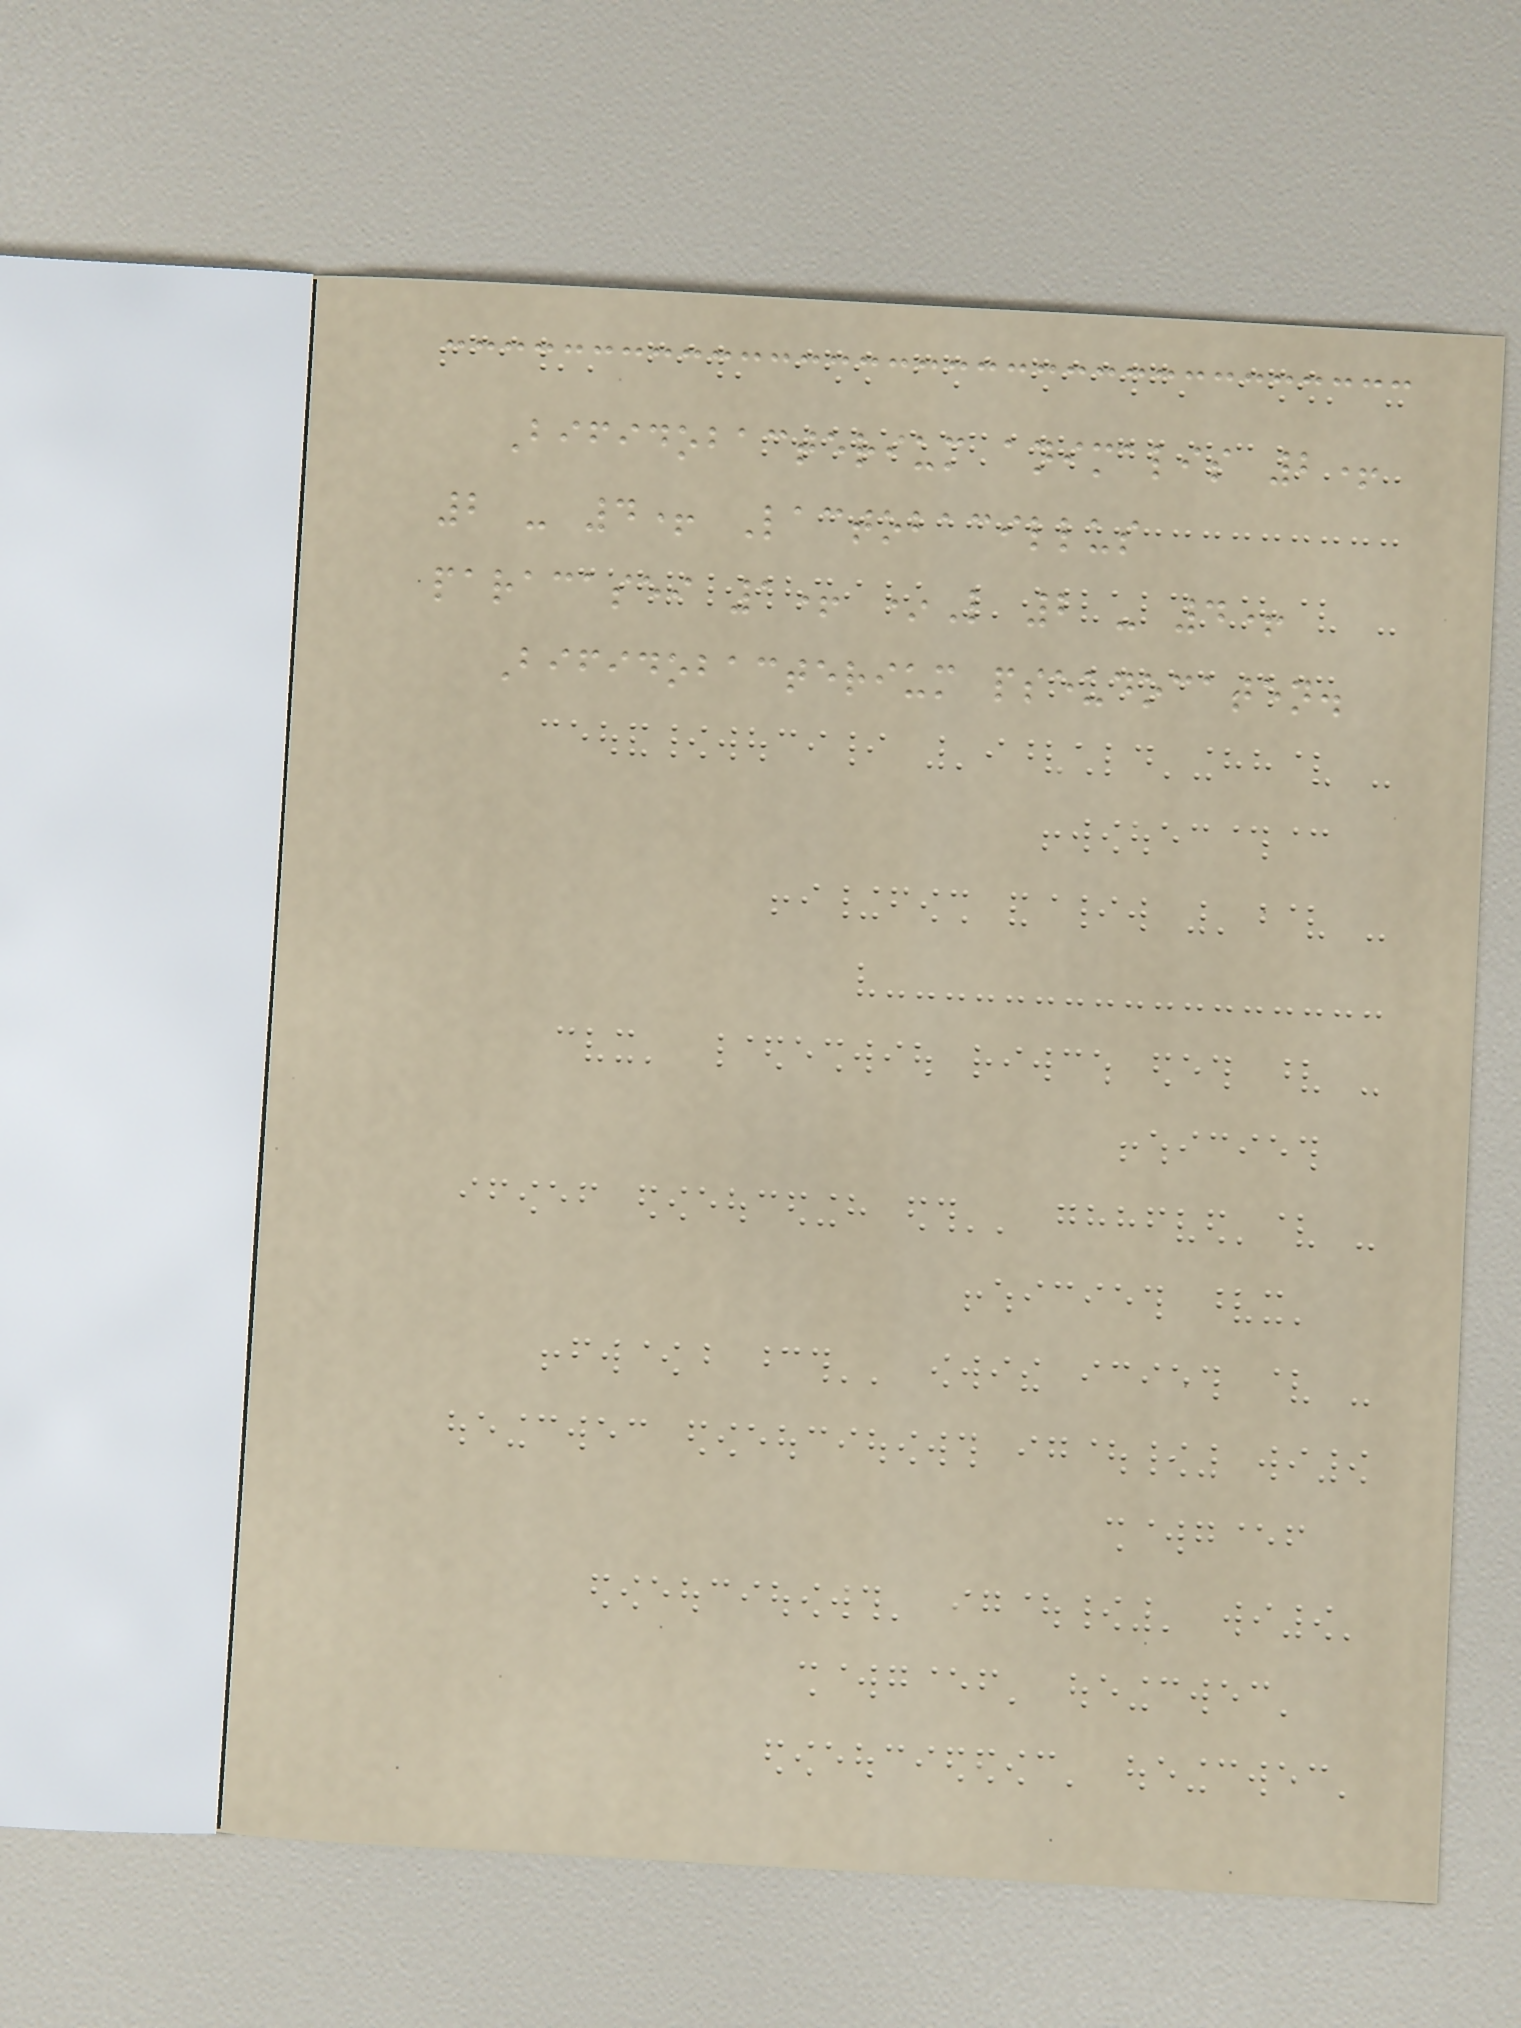Bifidobacterium animalis 2+
2 - 4+ Lactobacillus
paracasei 1+ *L 2 - 4+
Bifidobacterium pseudocaten.
